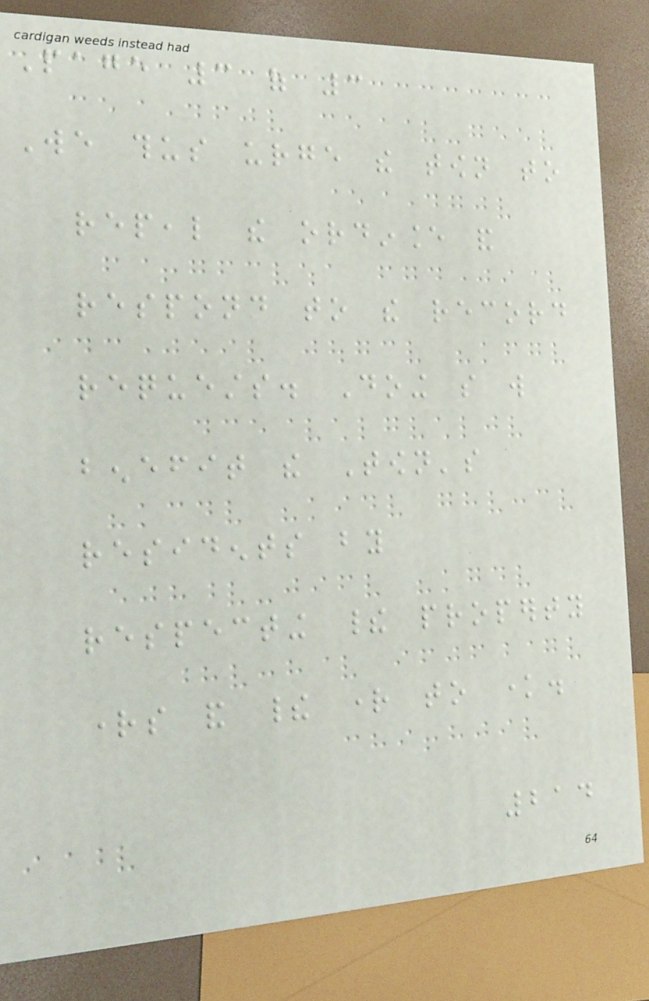Page 3 of 3
We thus urge the town to
repeal the ordinance and
respond to the record
requests. Doing so will
benefit the Town's
residents by
respecting their property
rights and their right to know.
214
